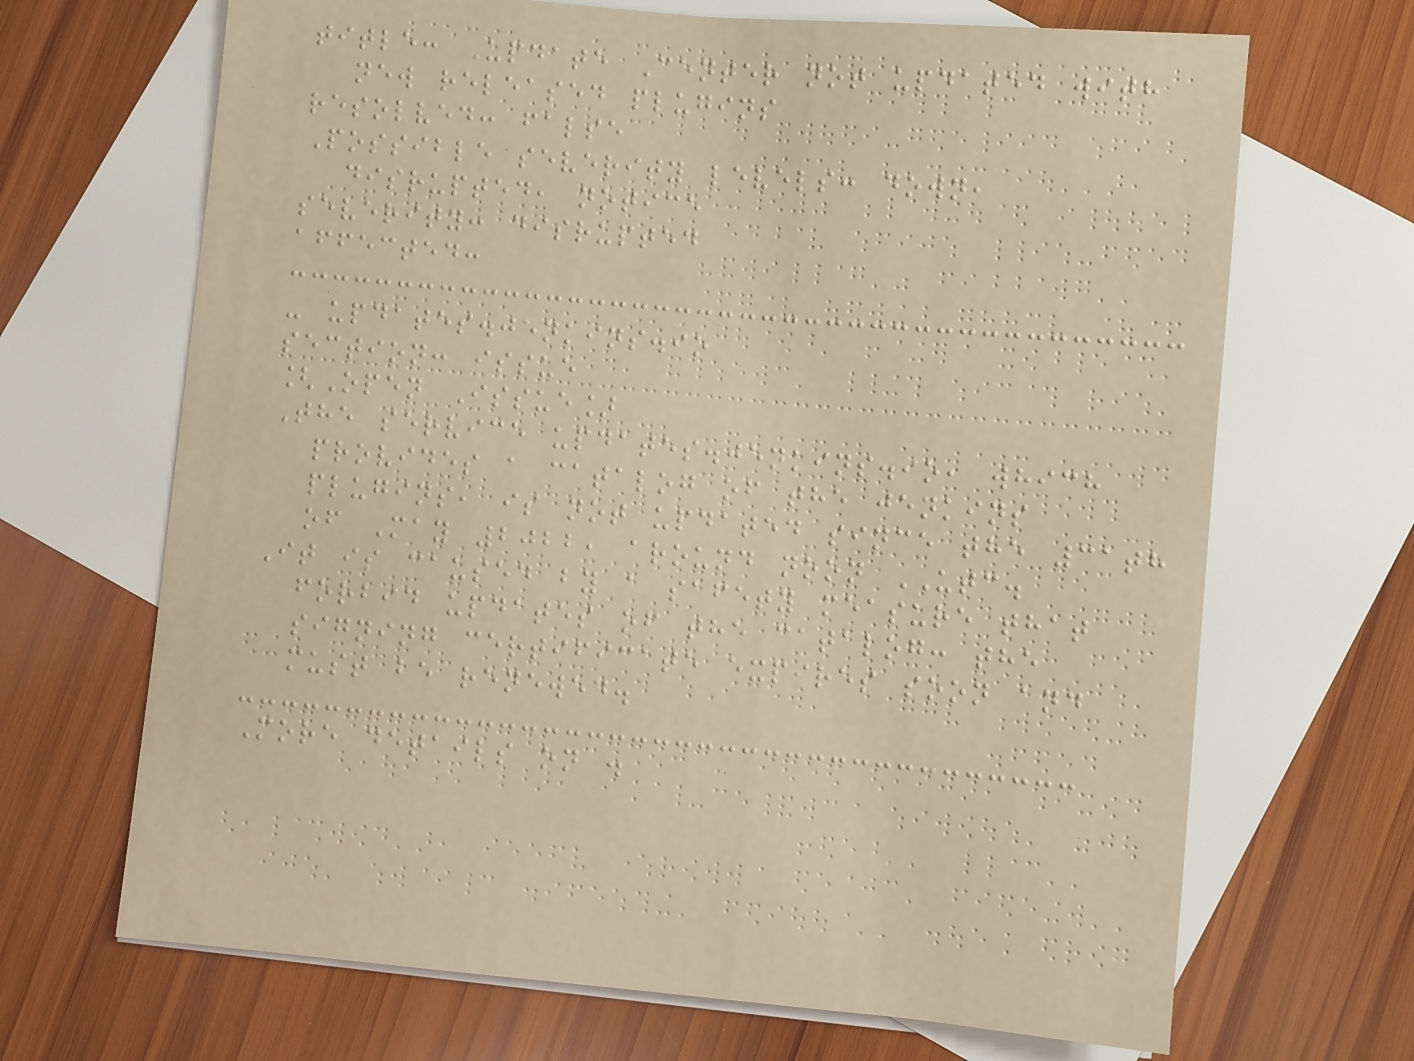title: Update Center not updated with
new released plugins
resolved: false
Possible severity levels: down,
disrupted, notice
severity: disrupted
affected:
- updates.jenkins.io
section: issue
[Open Issue]
The service updates.jenkins.io, which
provides a catalog of the jenkins
plugins, is not updated since the 31th
of May 2022, around noon UTC.
It is caused by a safety measure that
forbid updates of the catalog: the
signing certificate expires soon and
must be renewed.
More details on .
